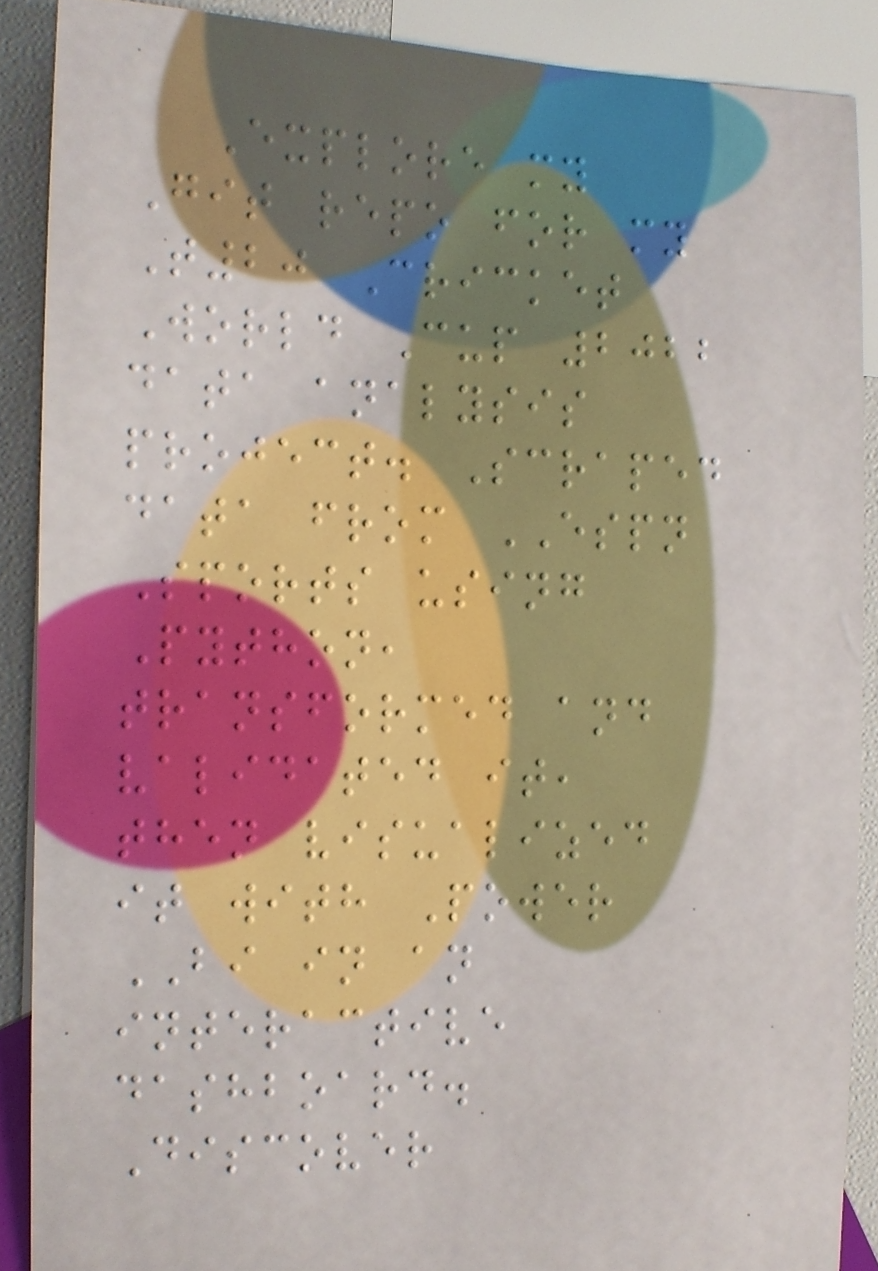Explore my
Git repo for my
T20 Cricket
World Cup 2022
data analysis
project. Scraped
data from ESPN
Sports using
Python,
transformed and
validated it,
then visualized
it with Power
BI in an
interactive
dashboard.
Discover
